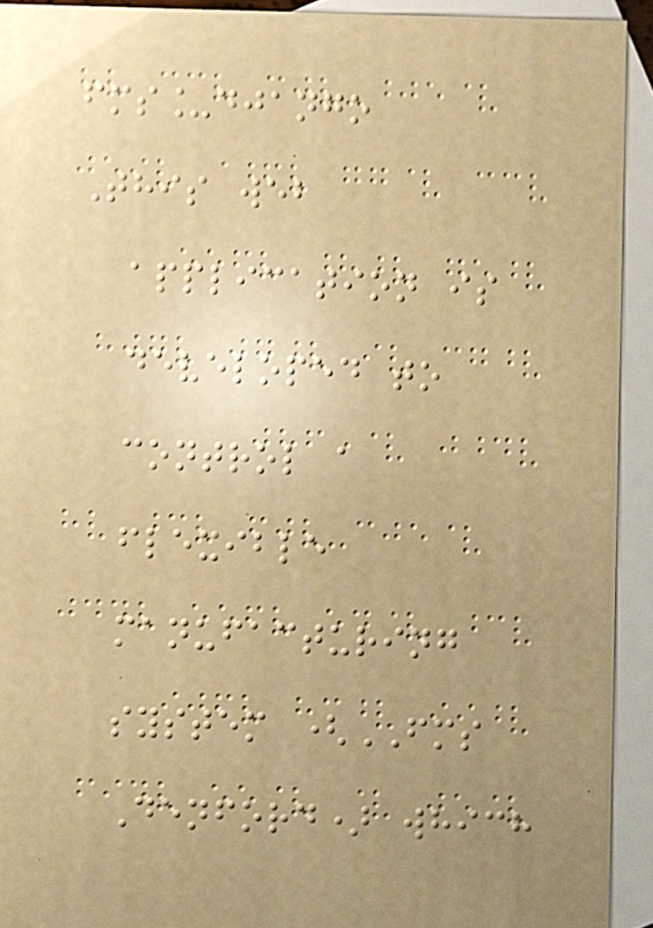fms_django
This web
application is
developed to
control a
flexible
manufacturing
system (FMS
Denford) which
